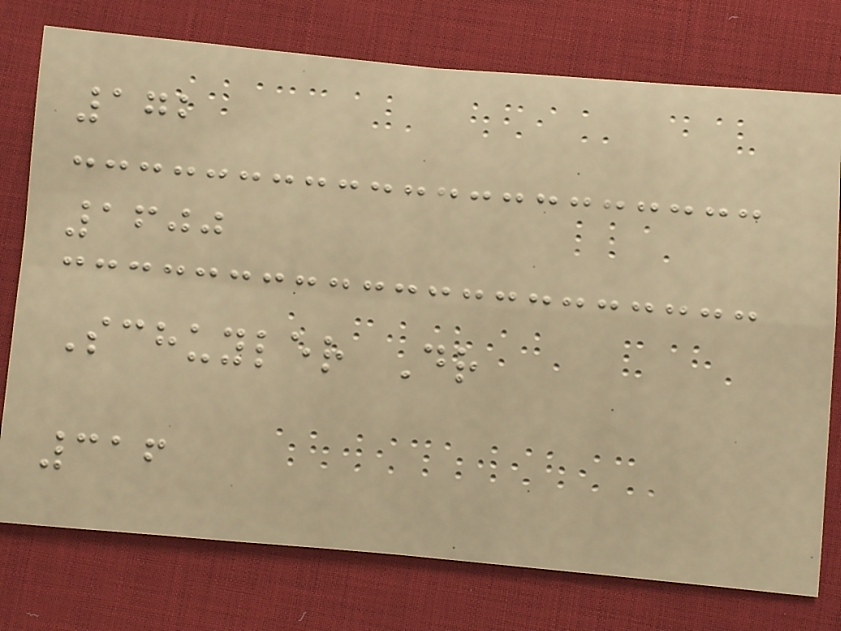172
1600
Schuyler Dr
316
